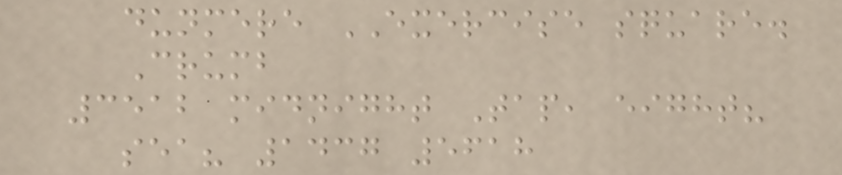dunmere EXERCISE square.
Crumb
3512 midnight Tap, eight?
sea? 1437 5618
